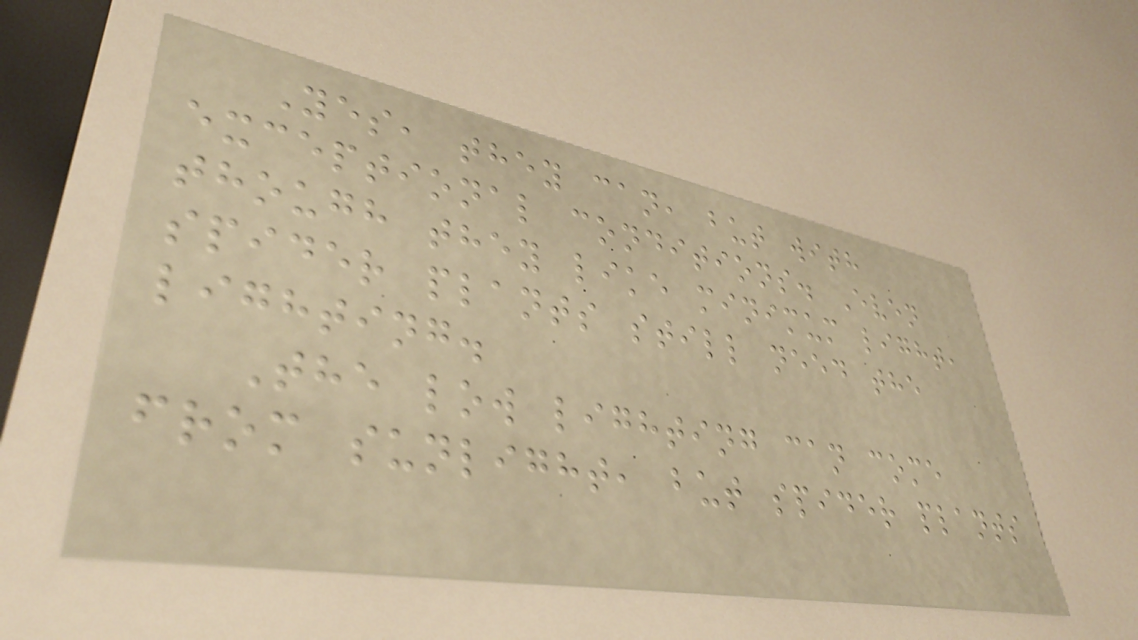Yes, they can, but with
exceptional conditions. Even
though they like minimum light,
spider plants still need the
lighting.
The low lighting can come
from sunlight, but spider plants
